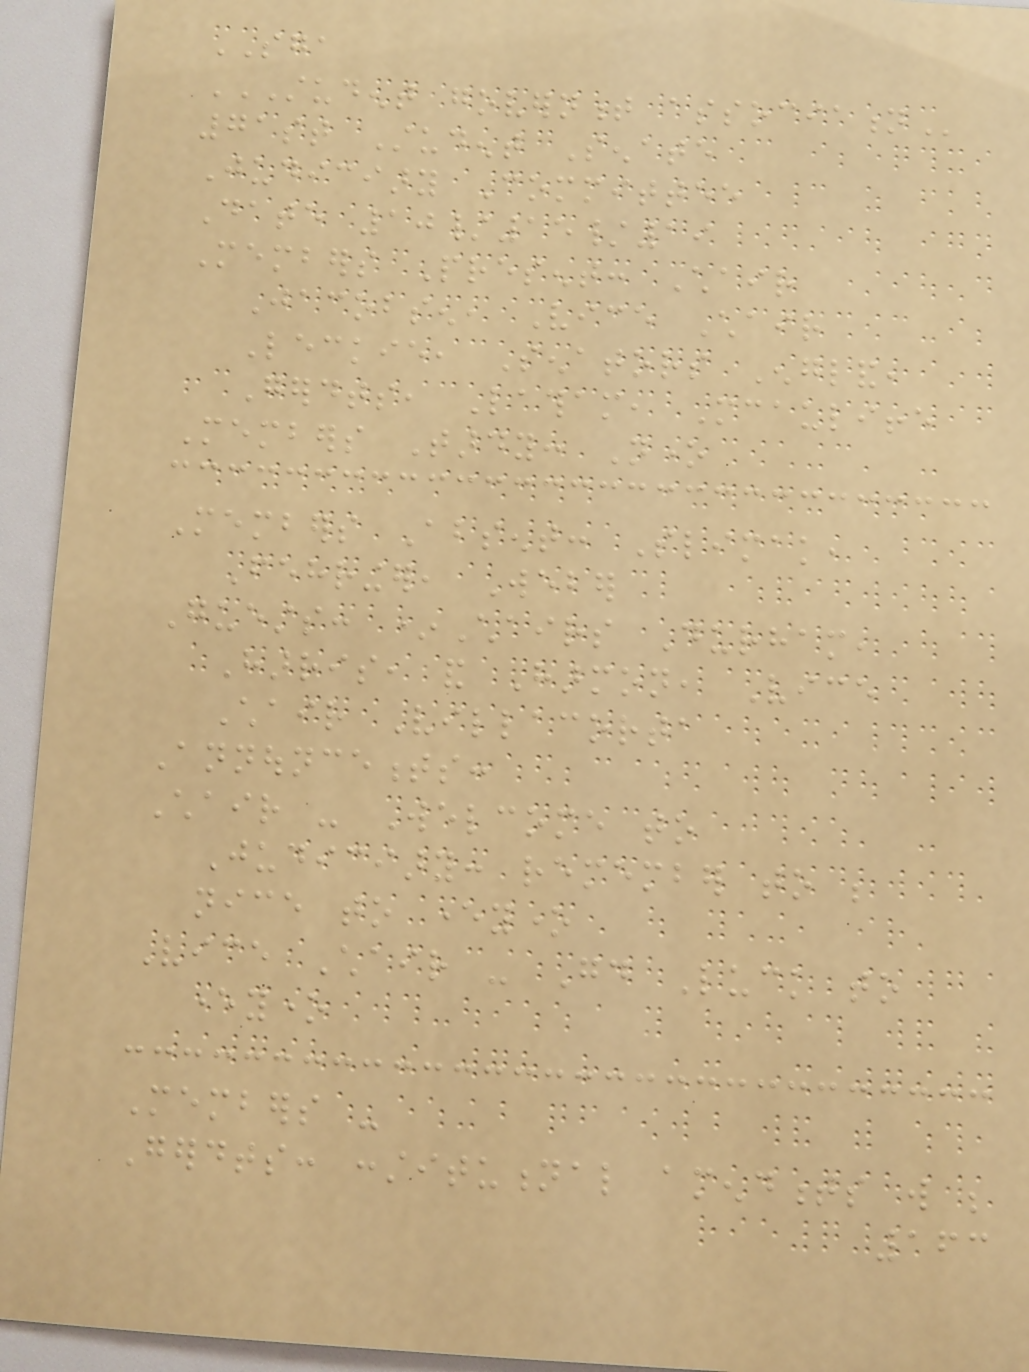SGA
STUDENT GOVERNMENT ASSOCIATION
71st Student Senate
Judiciary Committee
Date 10/15/19
Members Present: Chair
Jacobsen, Vice Chair
Leckie, Senators England,
Gerdts, Latham, Mcauliffe
Members Tardy: None
Members Absent: Slimak,
Fehringer, Weber
Guests: *Chairs Durham,
Harris, and Harmon, Vice
Chair Villacorta
Announcements:
Chair - Welcome to
Judiciary: remember to be
nice to everyone
Vice Chair - Good Luck to
everyone
Members -
Gerdts: constitutional amendments will be
163
